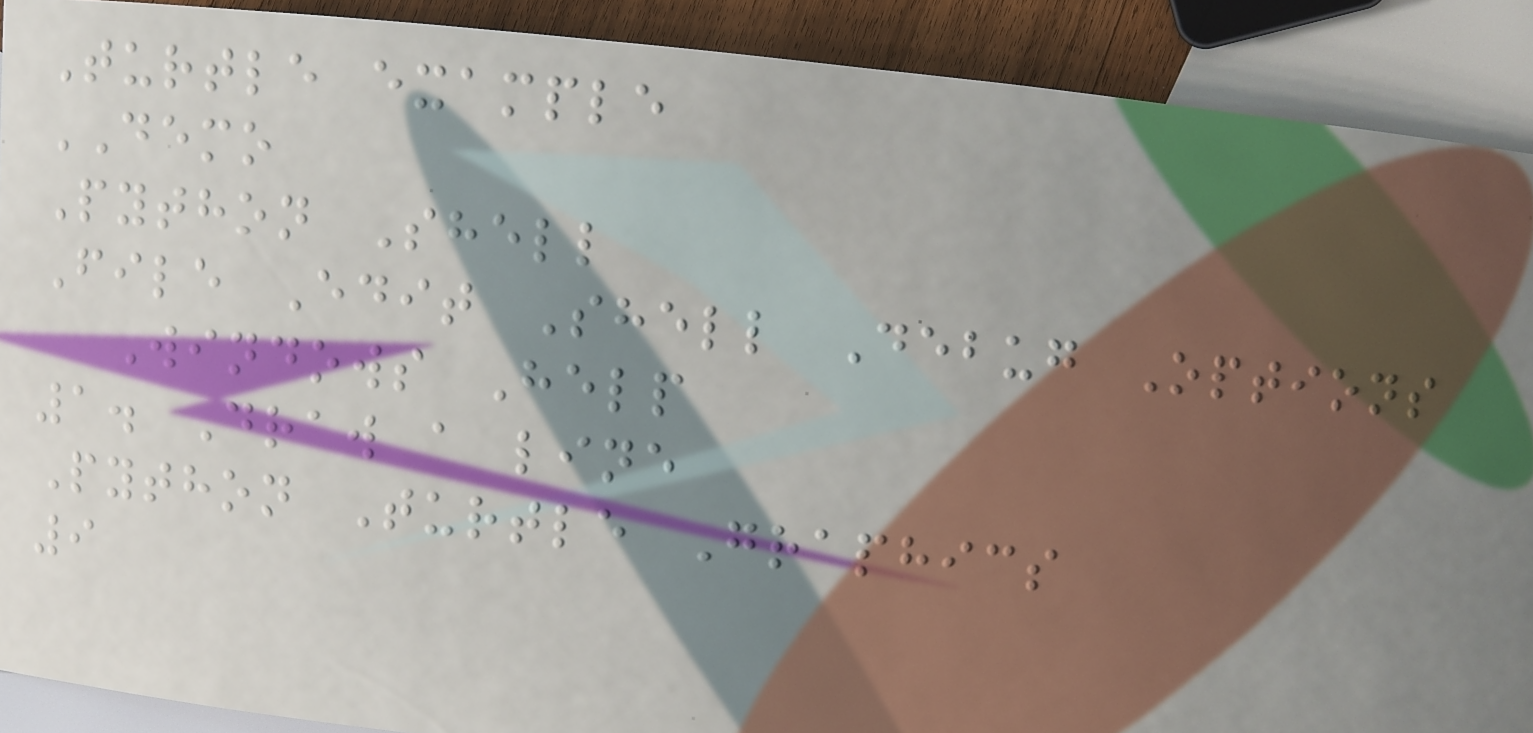Turtle example
DEMO
Python Shell
File Edit Shell Debug Options
Windows Help
1. Draw a line
Python Turtle Graphics
9
